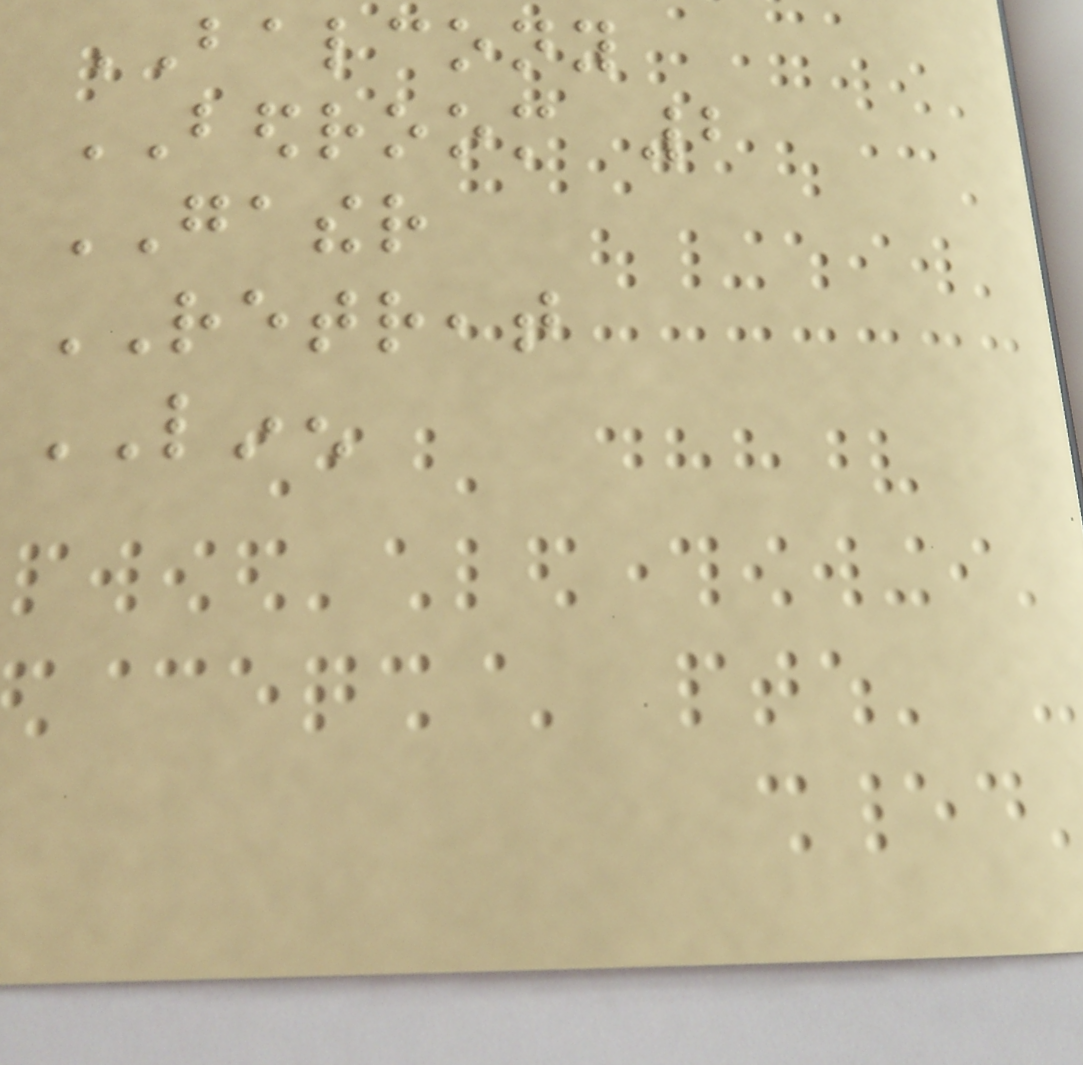BALCONY
BEDROOM 2
GATHER
RETREAT
LINEN
